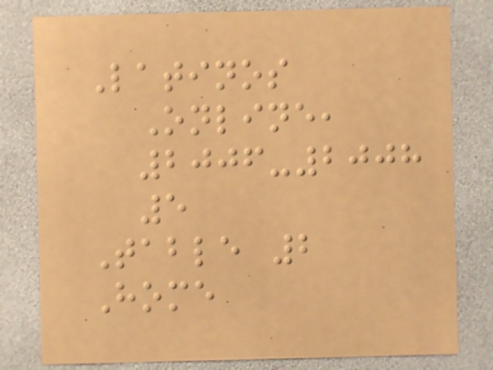Latinos
Online,
2006-2008
5
Table 2
Home
